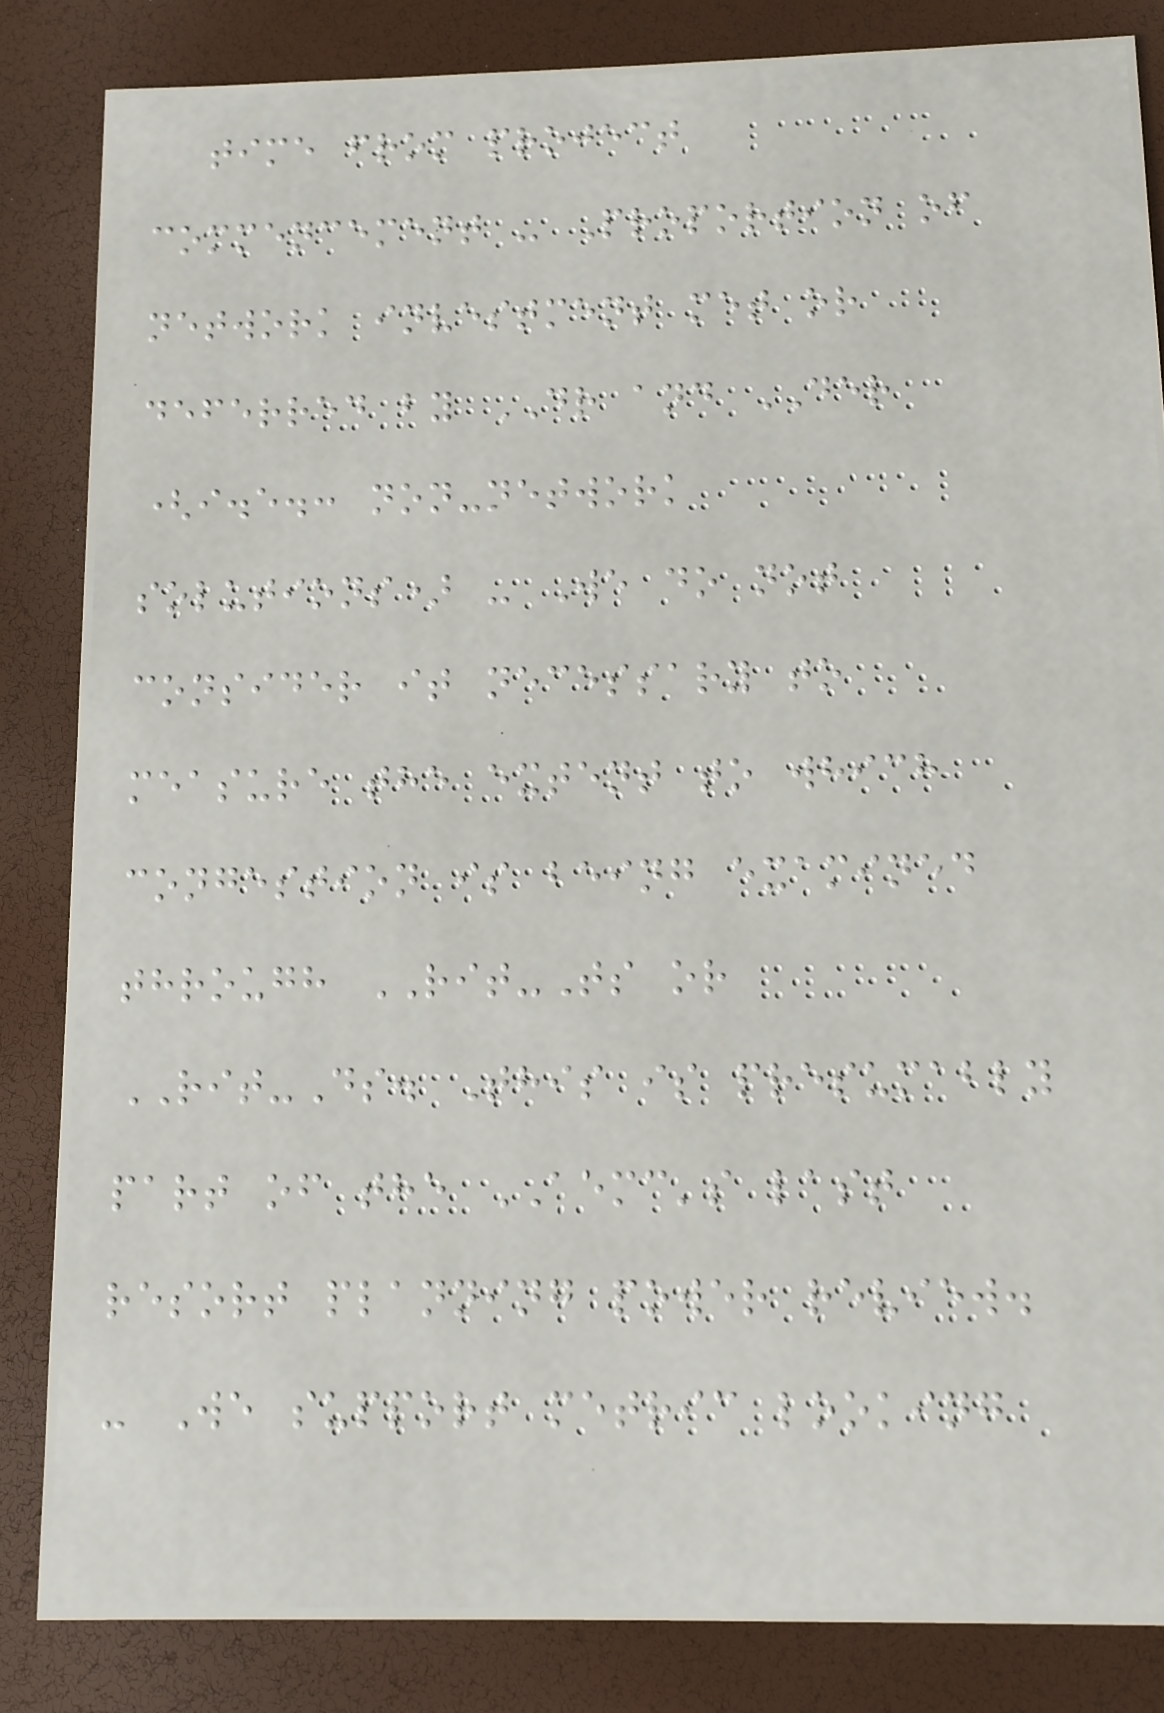time from project
commencement - Proportion of
network investment met or
deferred by DR and DER
(i.e.: non-network
solutions) - We do not
consider it necessary to
measure the extent to which
congestion is being examined
through RIT-Ts or
RIT-Ds. This is presumably
part of the AEMC's last
resort planning power review.
- We support metric looking
